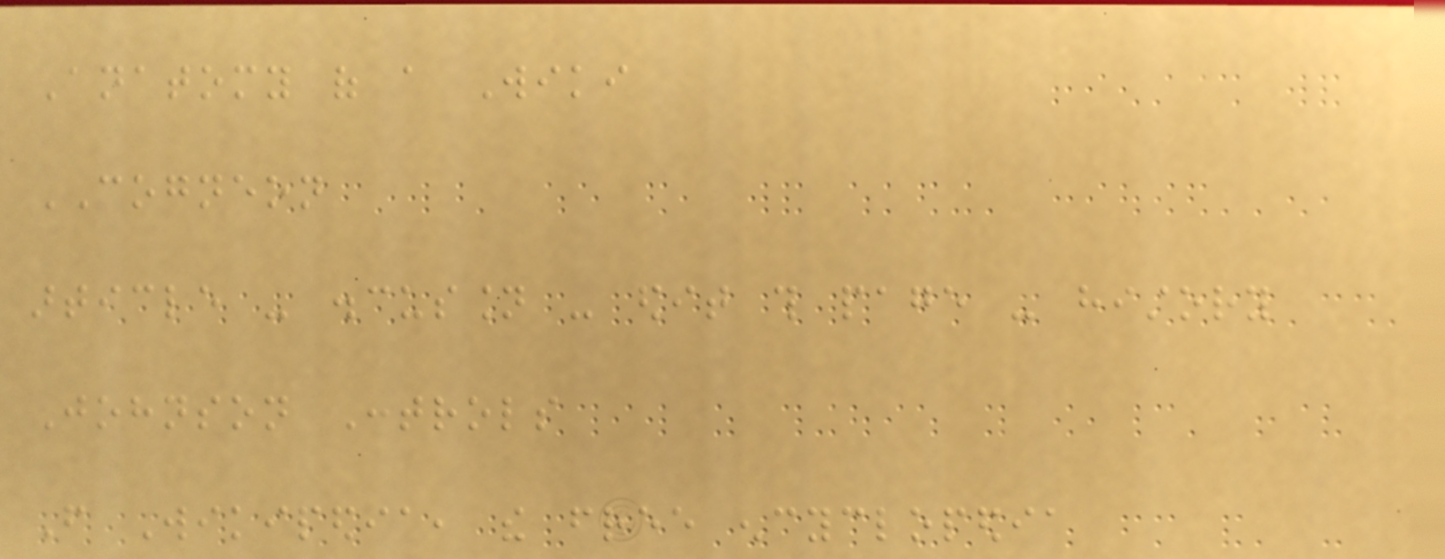Anatomy of a Wiki
COGNEON
article - discussion - edit this page - history
Johnson Controls
From Wikipedia, the free encyclopedia
